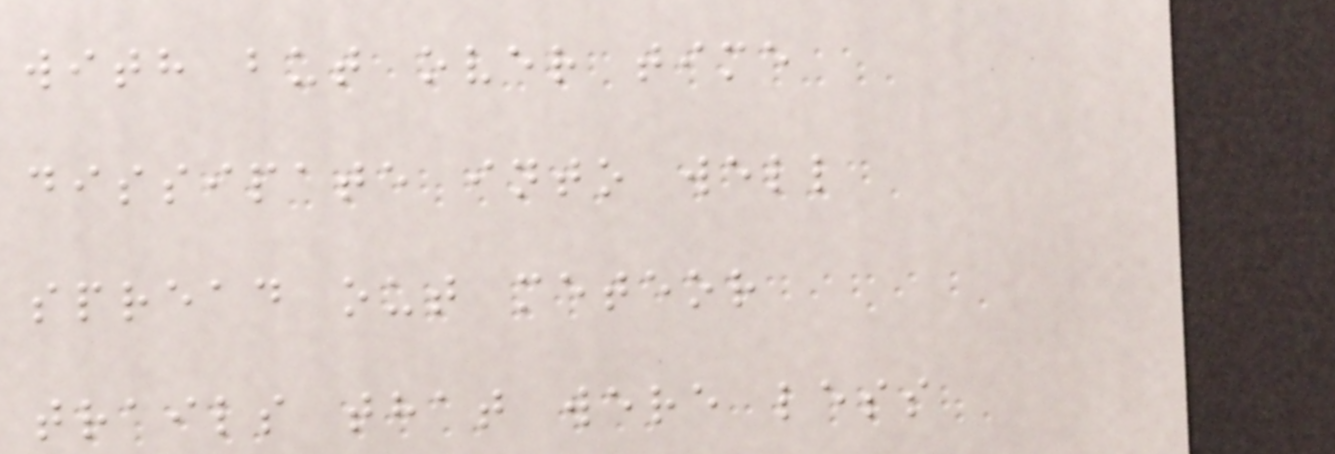with but over time
dissipate into well
spread out meteor
trails that were less
